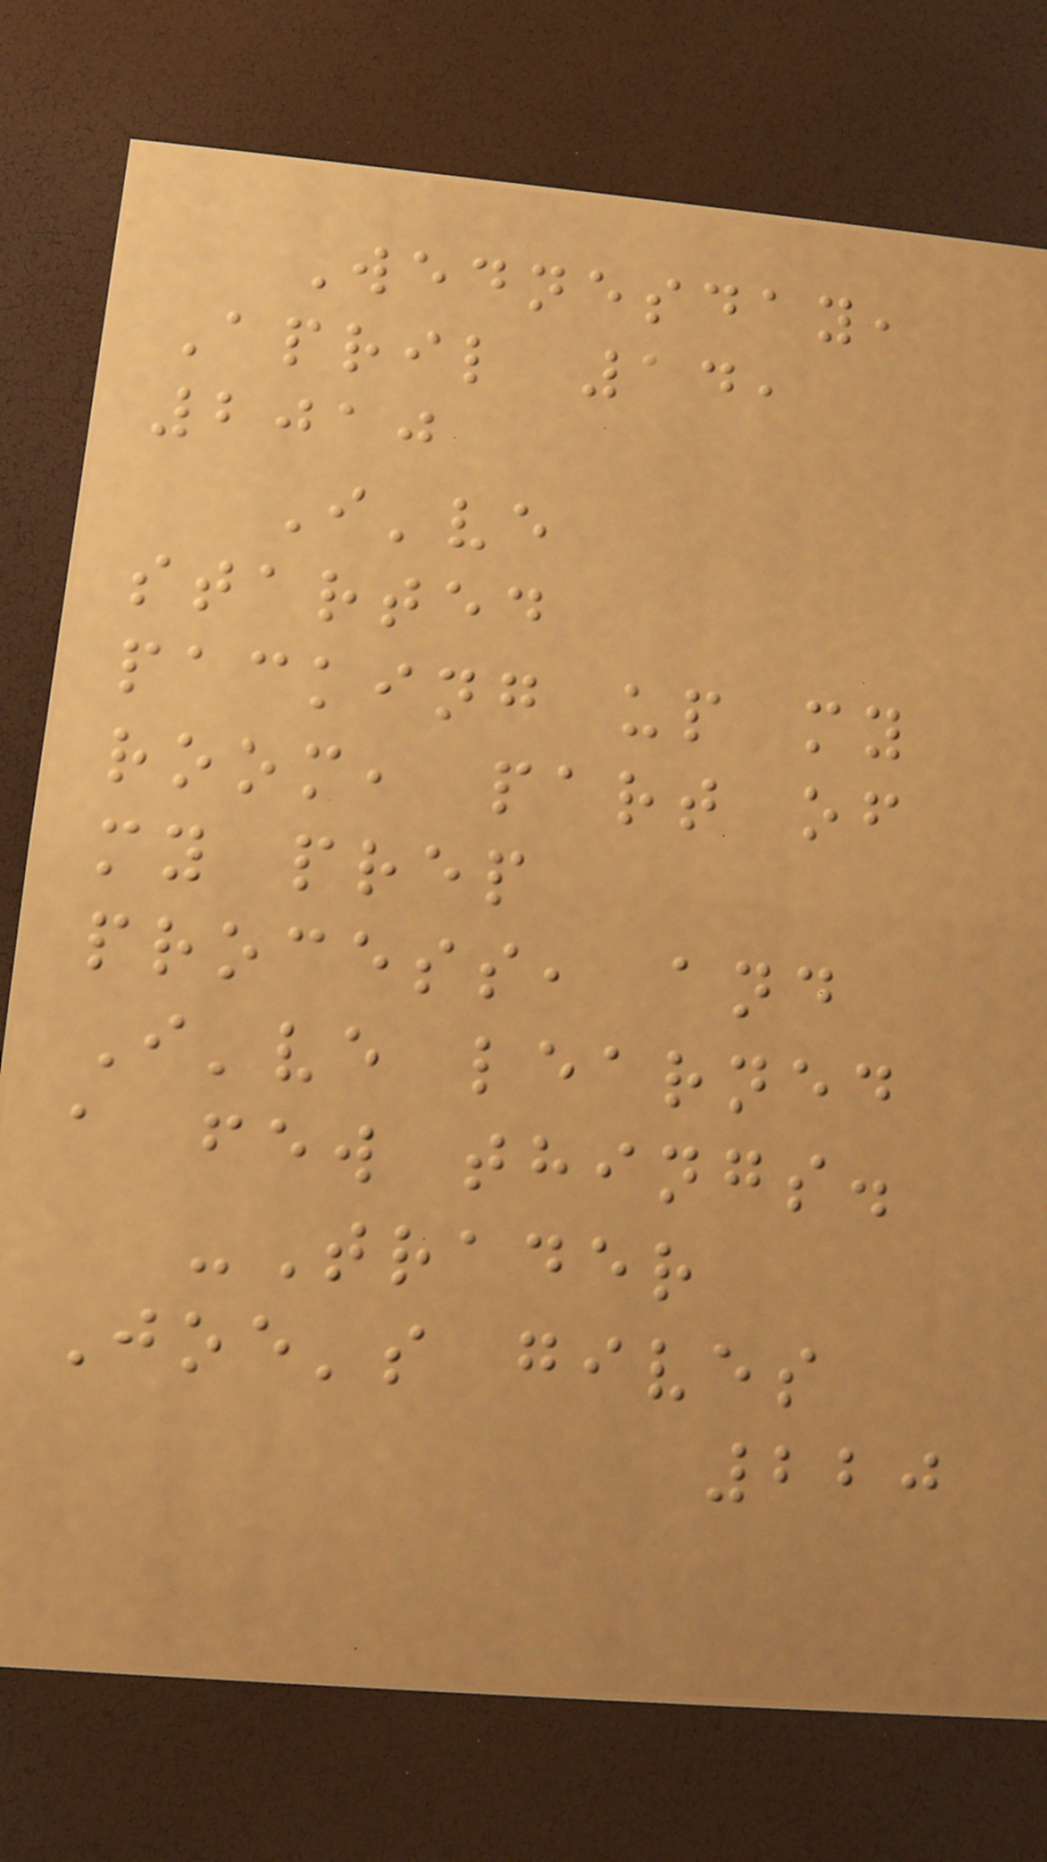Wednesday,
April 14,
2010
I've
started
packing up my
room, part of
my prep
process, and
I've learned
a few things.
-Trader
Joe's gives
220
